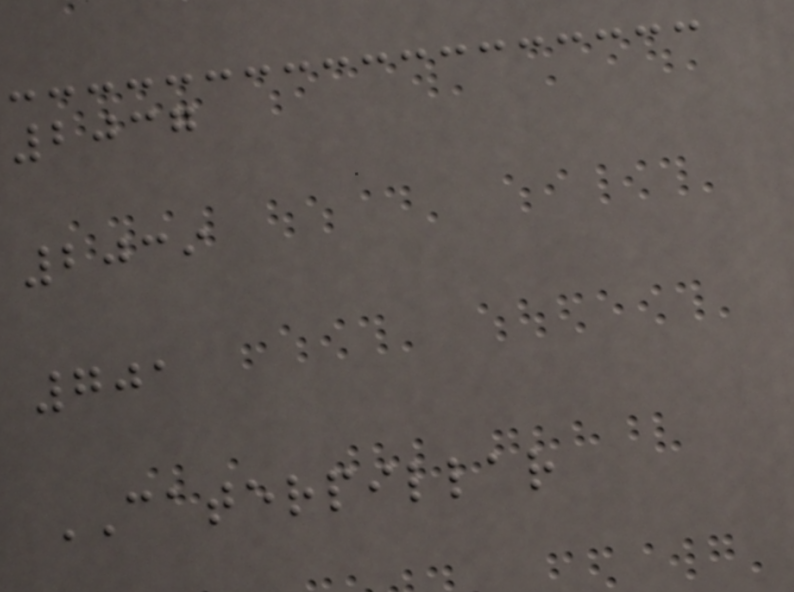2037
2039
701
CATERPILLAR
